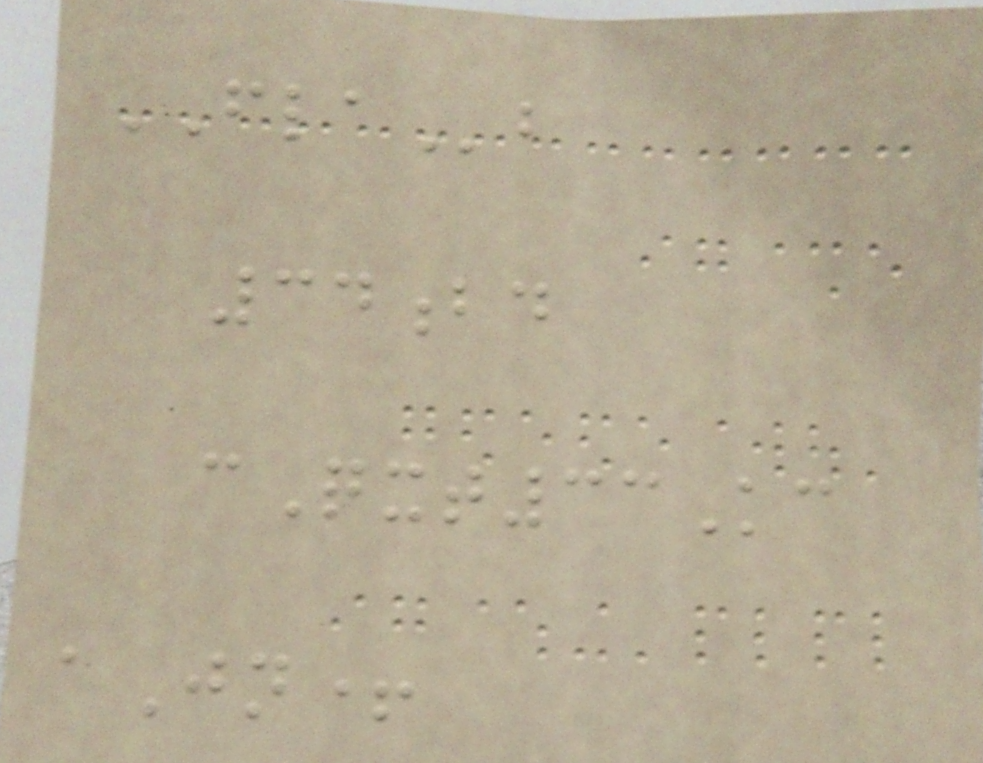FLAb
34bd
cQxt33Kc
aJn+
